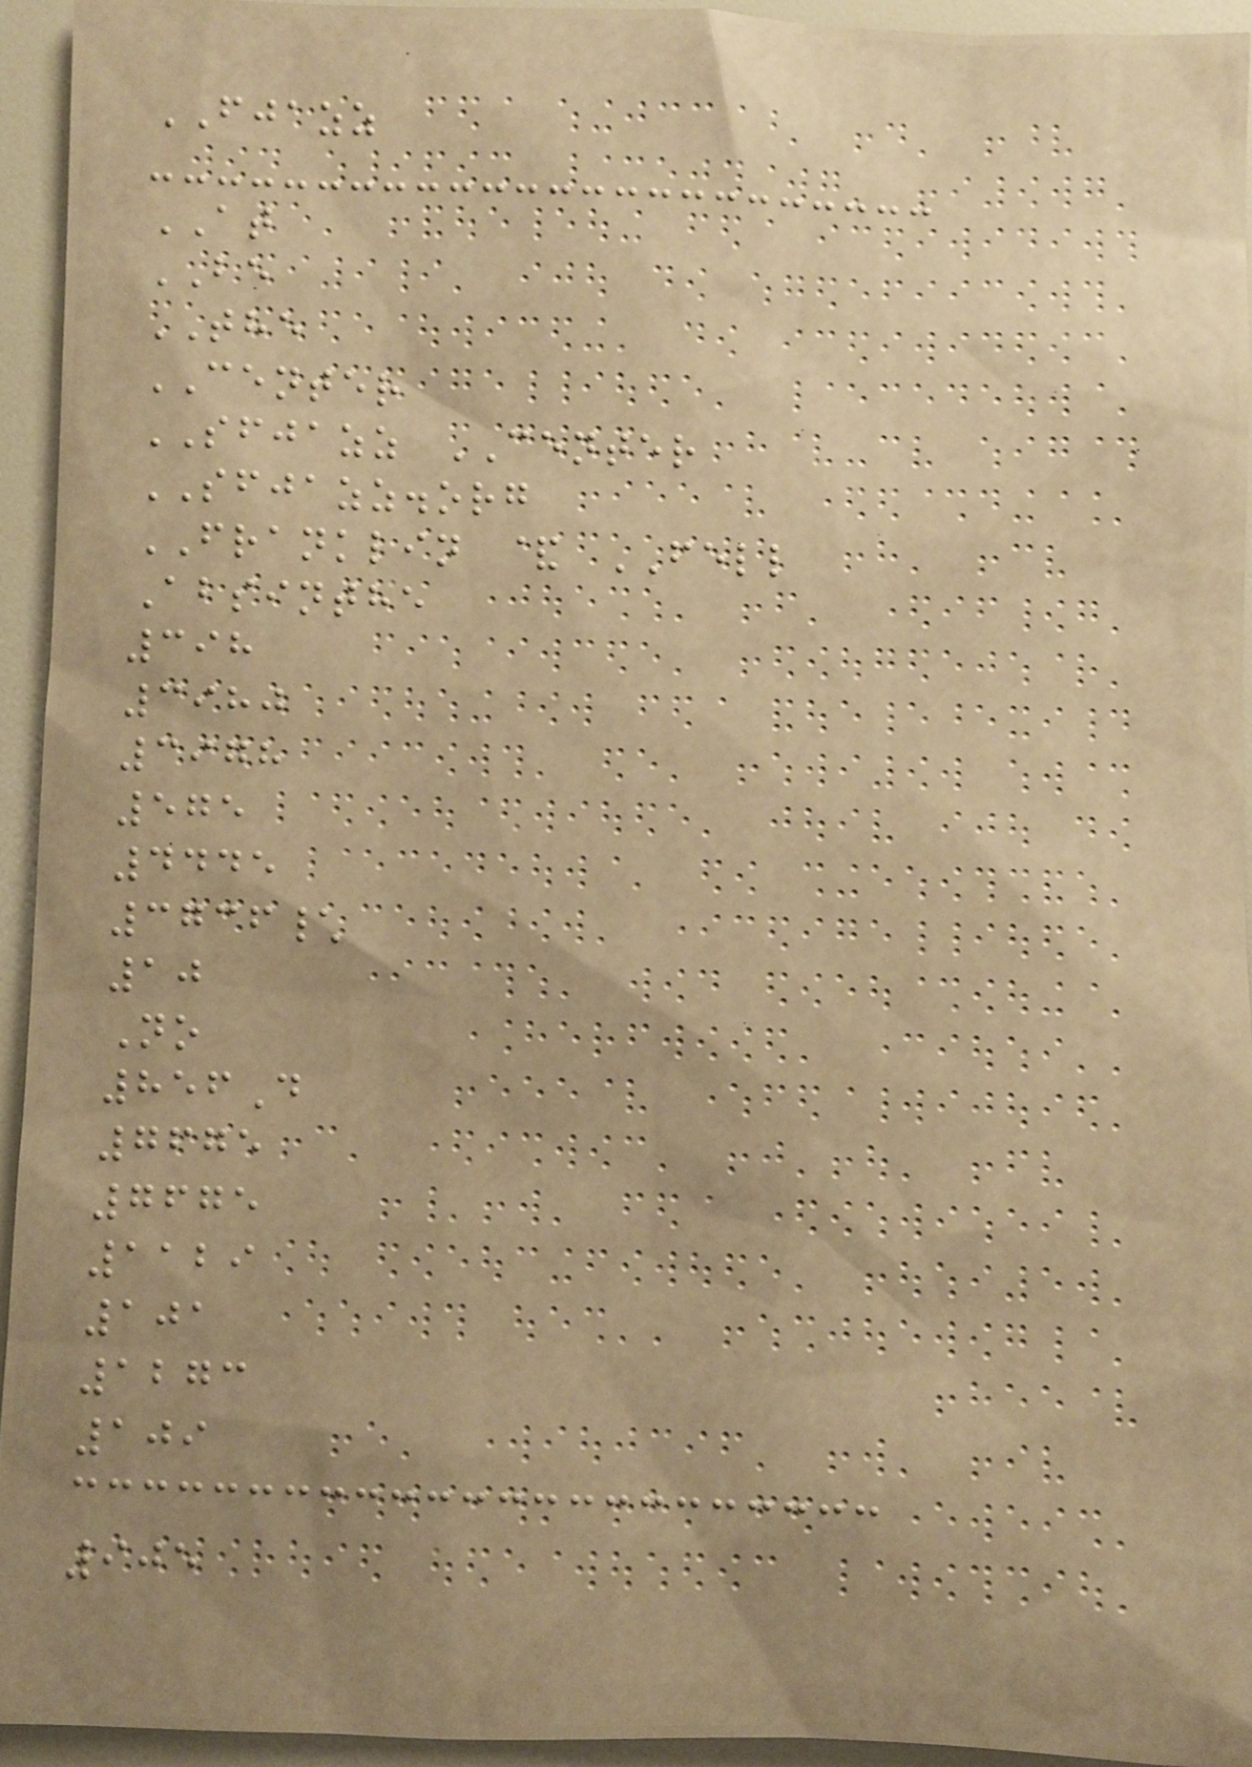FJAZZ
AT
BE
THE
CENTER
SFJAZZ CENTER
SFJAZZ.org
FRANKLIN & FELL
Absinthe
398
3980
3978
575
4445
3736\
10
No
856D
7675
7675
1129
101
1273
109
905
